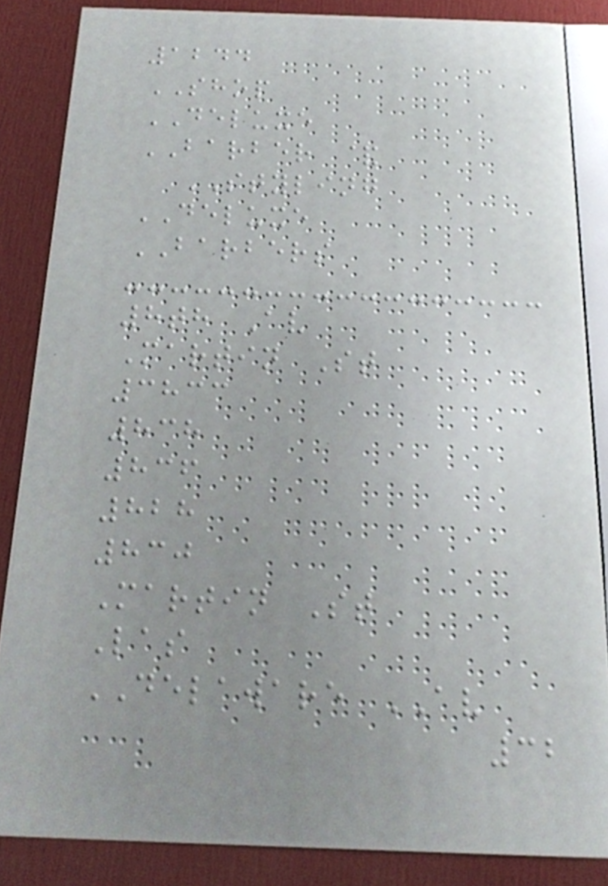1244
SHOP
DELUXE
BARBER &
STYLING
DELUXE
BARBERS
8th Av
Martin St
3833
838
836
828
830
Martin St
Las
DELAWARE AV
32
